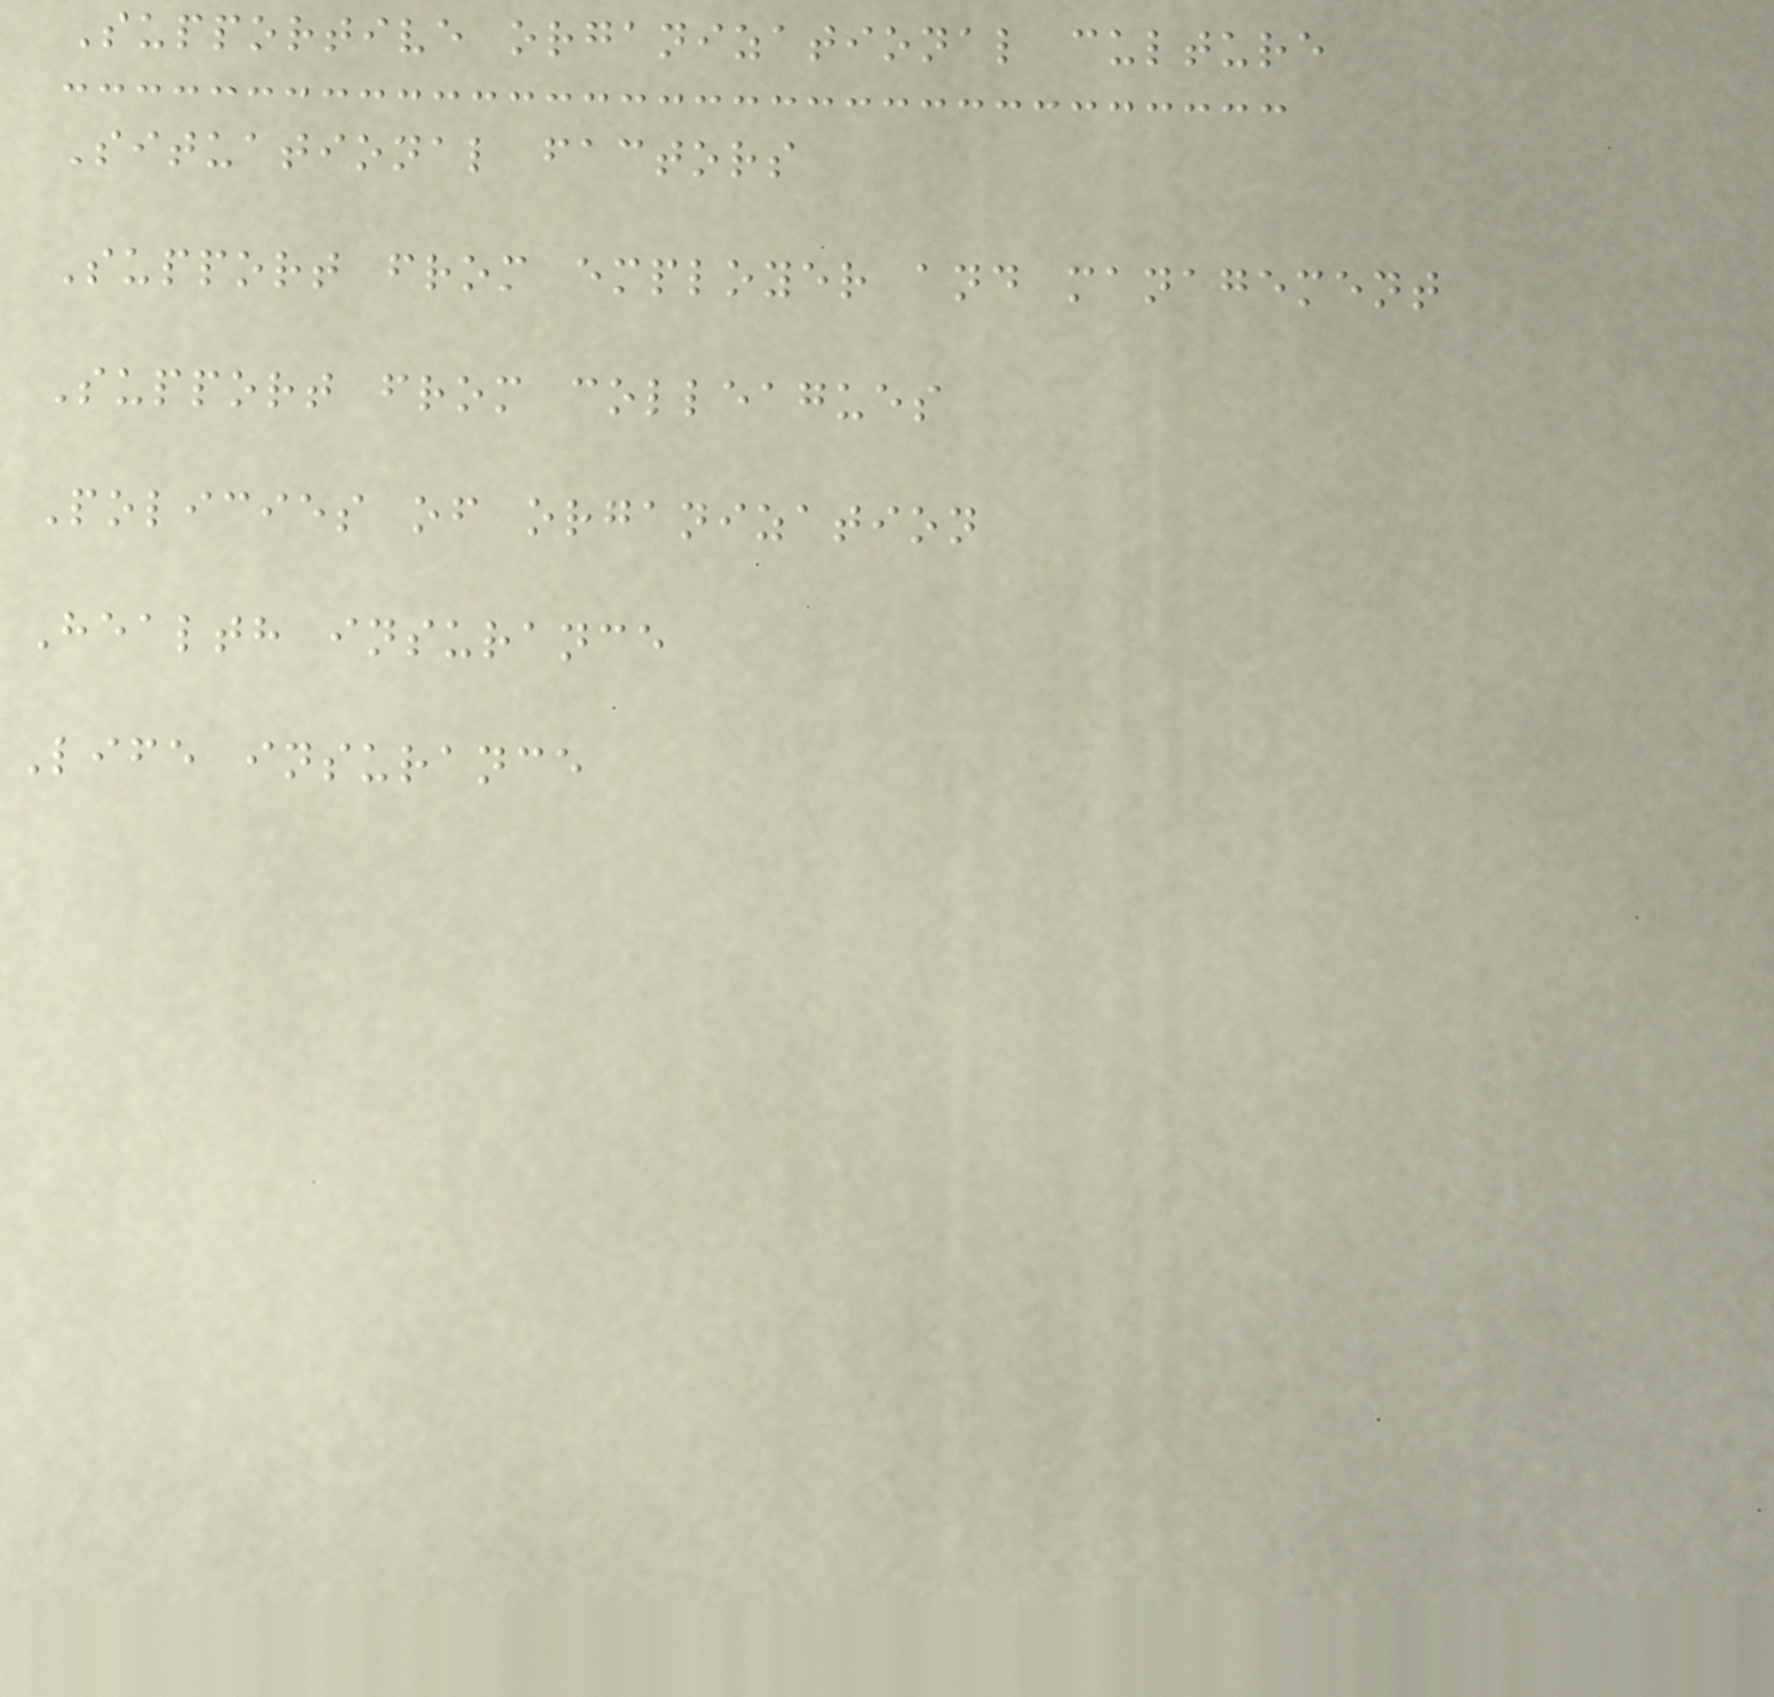Supportive organizational culture
Situational factors
Support from employer and management
Support from colleagues
Policies of organization
Health insurance
Life insurance
